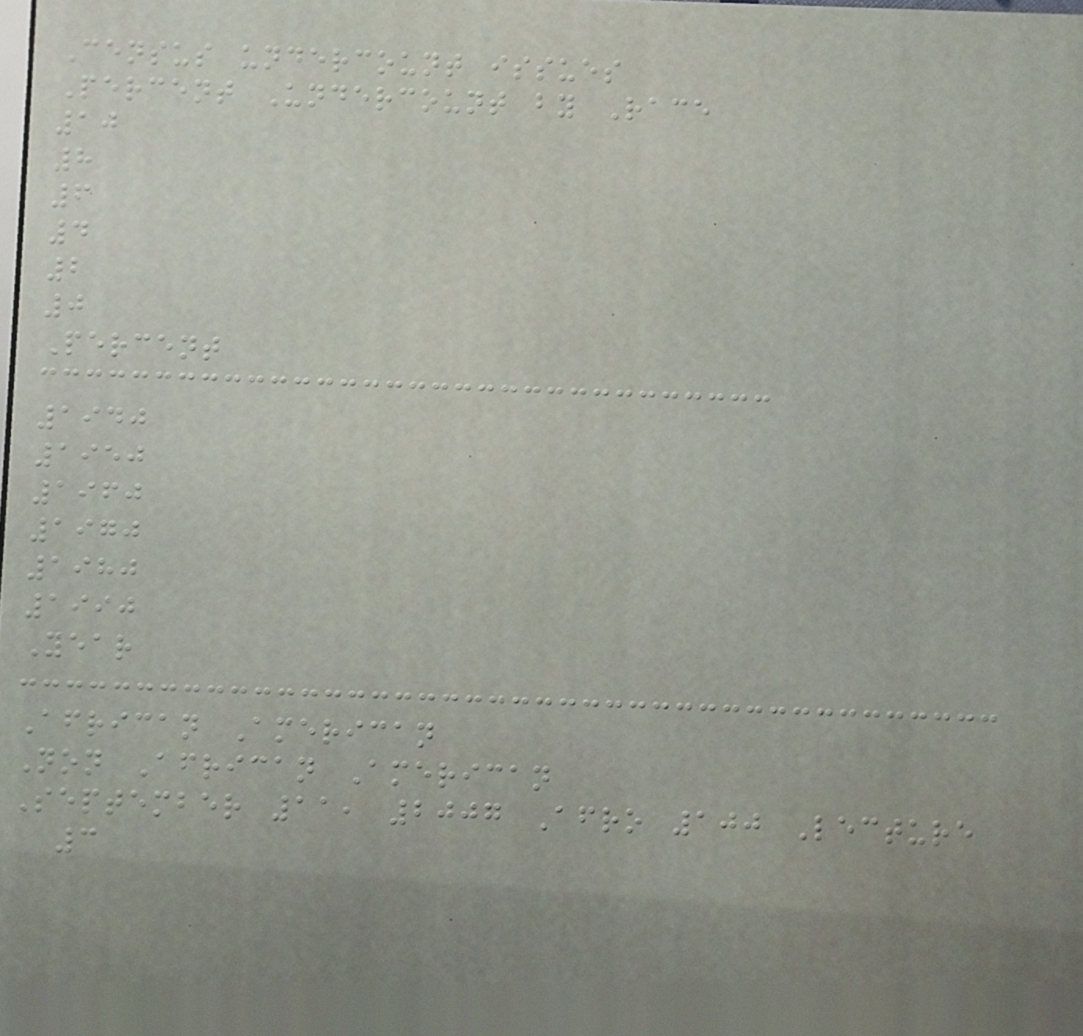Census undercount issues
Percent Undercount by Race
10
8
6
4
2
0
Percent
1940
1950
1960
1970
1980
1990
Year
African American
Non African American
September 11, 2007 Afro 100 Lecture
3
